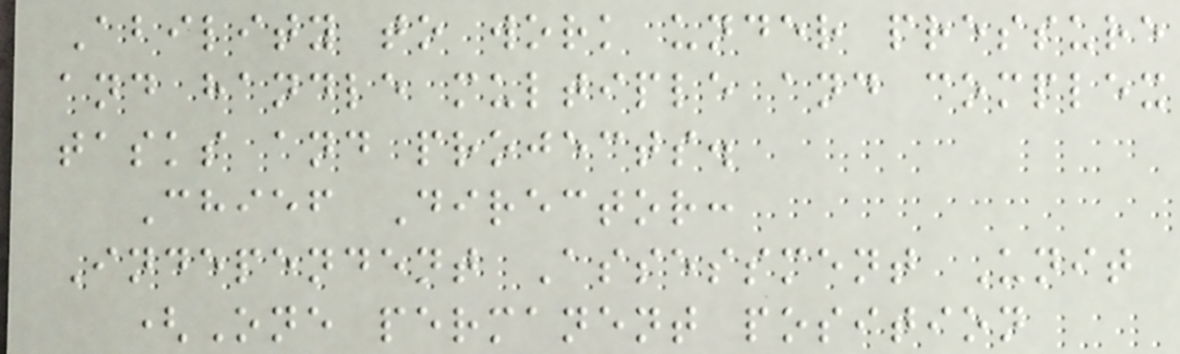Ability to work under pressure
and handle multiple and complex
tasks and projects.
Chief Director:
Independent Assessment Unit
(One permanent position
